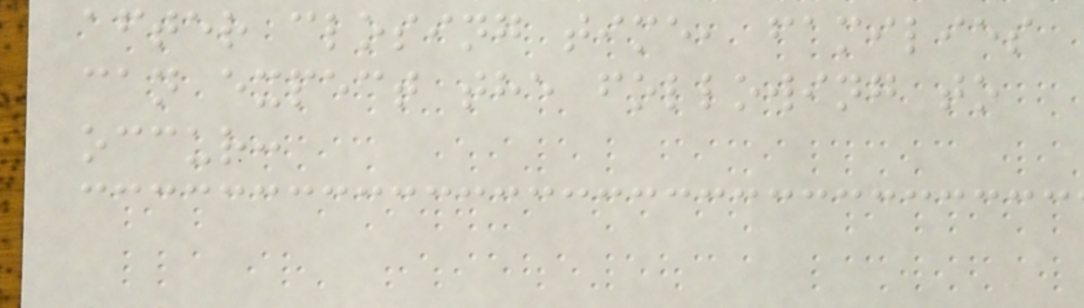after closing time, families
can expect the following to
occur:
